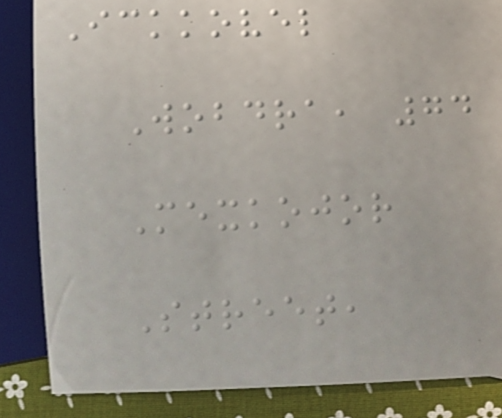Ickkovel
Wobdra, 74
Mexkojor
Street,
